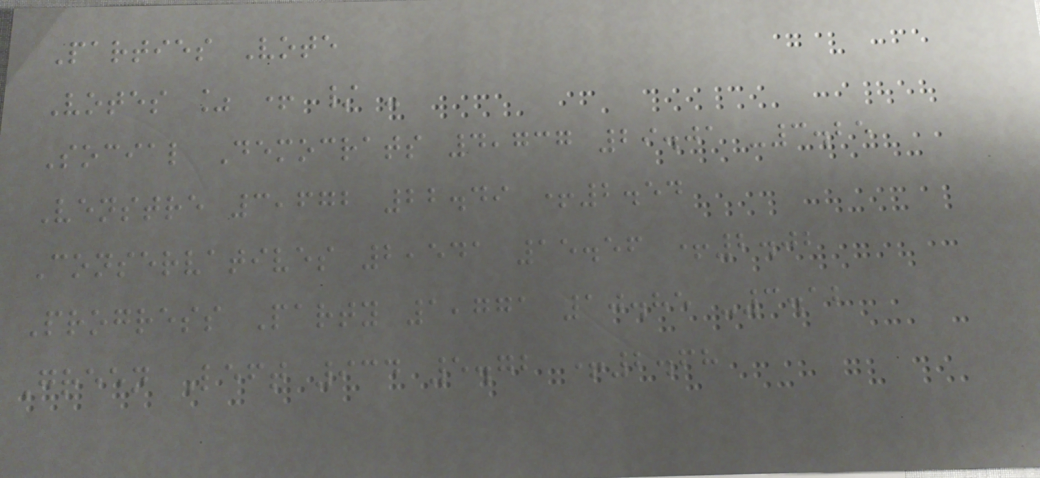Parties Vote
Votes % + / -
Social Democrats 4,737 29.01 -3.25
Venstre 3,672 22.49 +2.54
Conservatives 2,541 15.56 +2.02
Progress Party 1,771 10.85 -3.12
Green Left 934 5.72 +2.68
